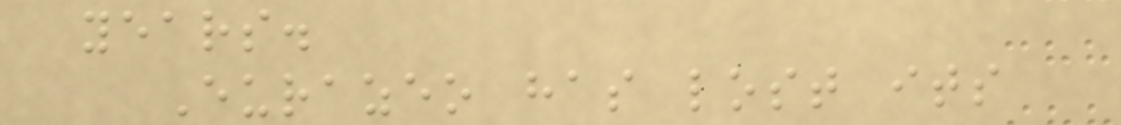years.
Eurazeo has lost its
